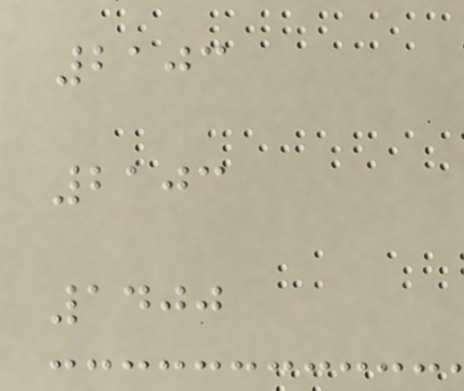2103
2103
1400
